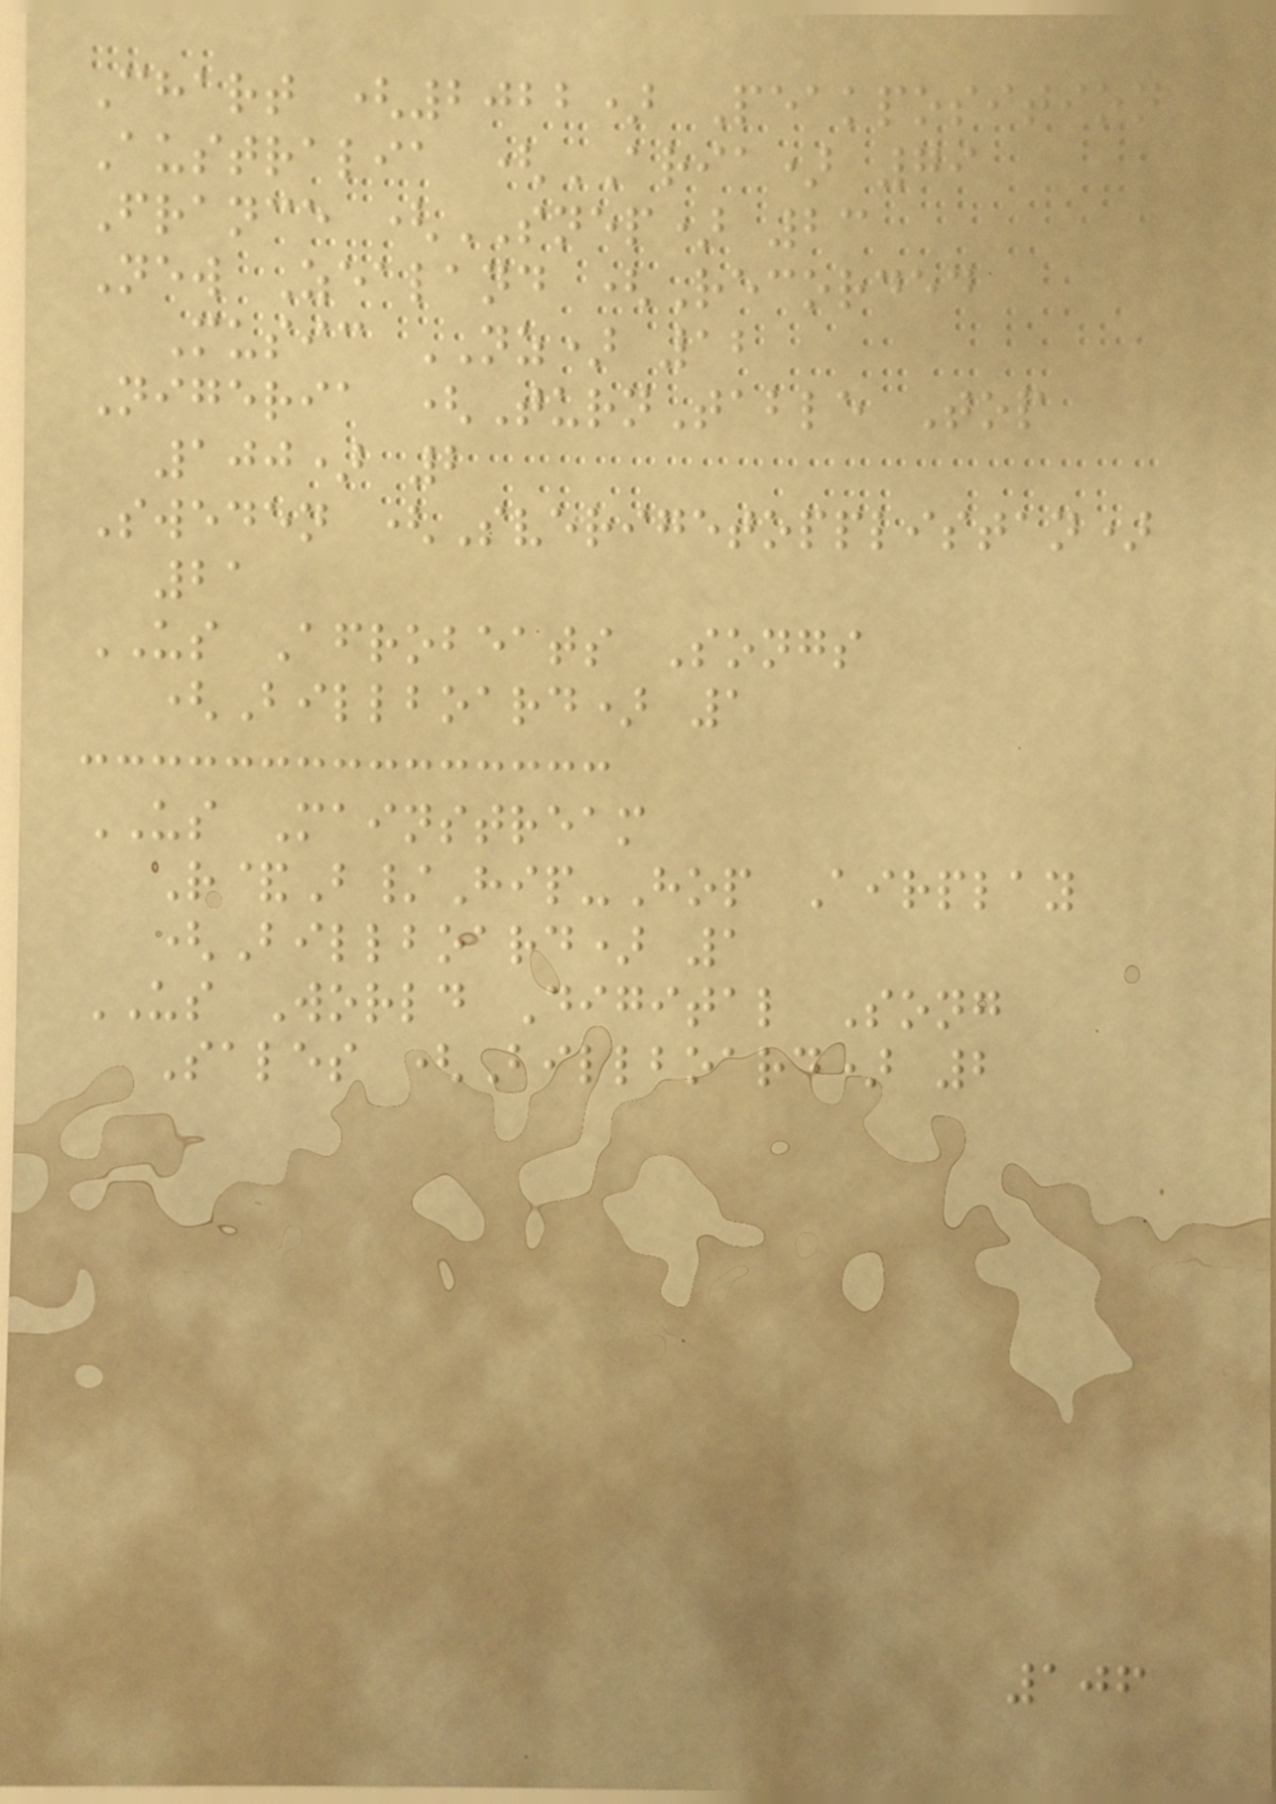Chart (2022) Peakposition
Australia (ARIA) 79
France (SNEP) 23
New Zealand (Recorded
Music NZ) 12
Nigeria (TurnTable Top
100) 2
Sweden (Sverigetopplistan)
21
US Afrobeats Songs
(Billboard) 1
US Mainstream
R&B/Hip-Hop Airplay
(Billboard) 1
US World Digital Song
Sales (Billboard) 2
106
